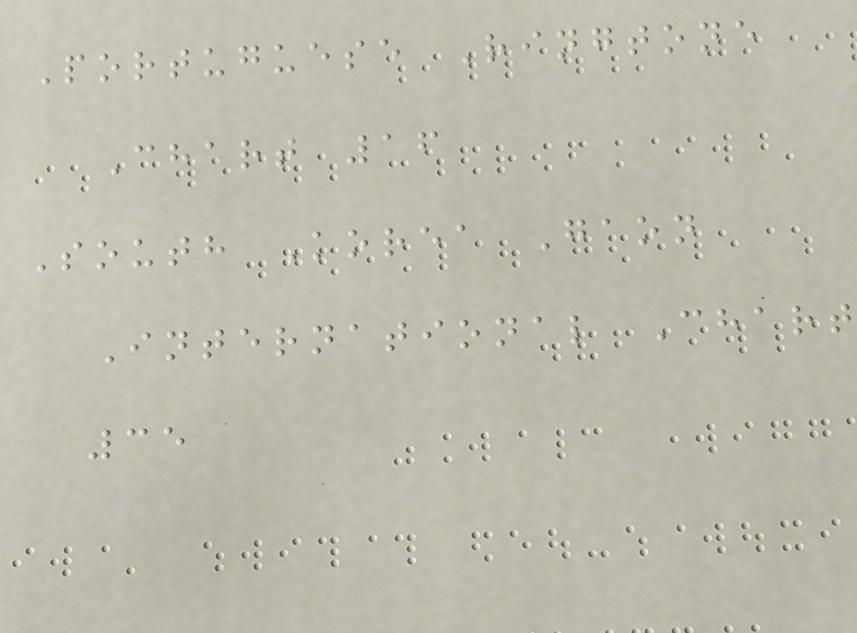Portuguese Ringtone
Chart 16
South Korea Gaon
International Chart
35
